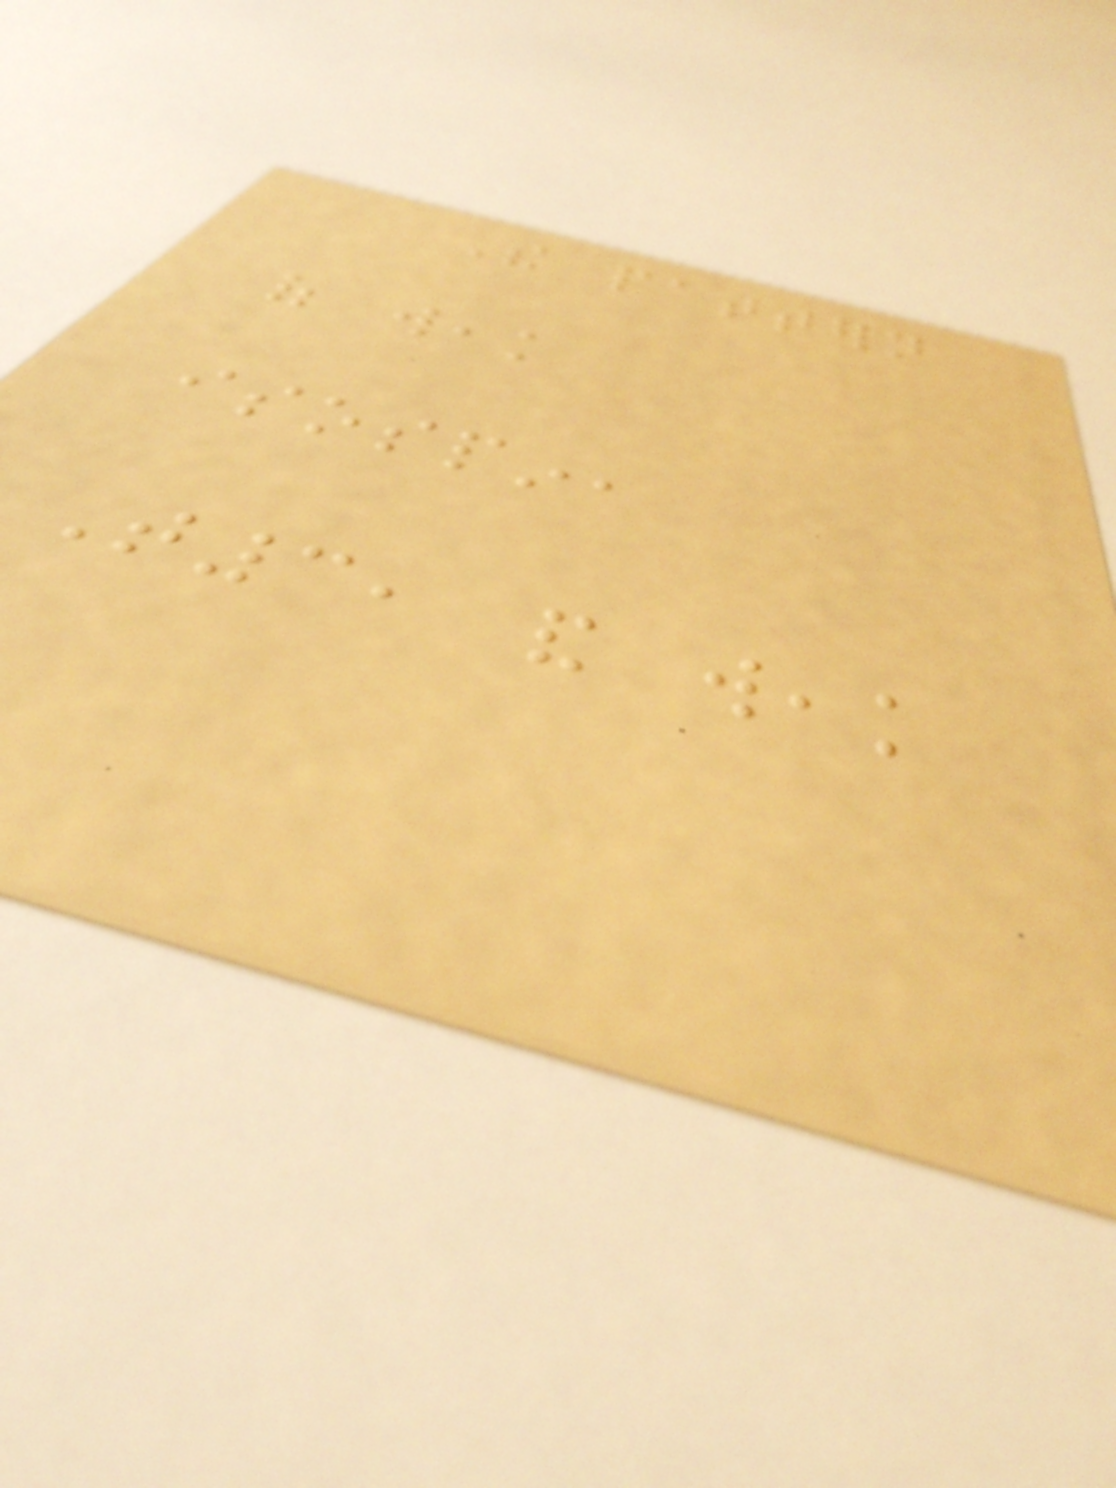The pattern
of weak
isospin,
T3, and weak
